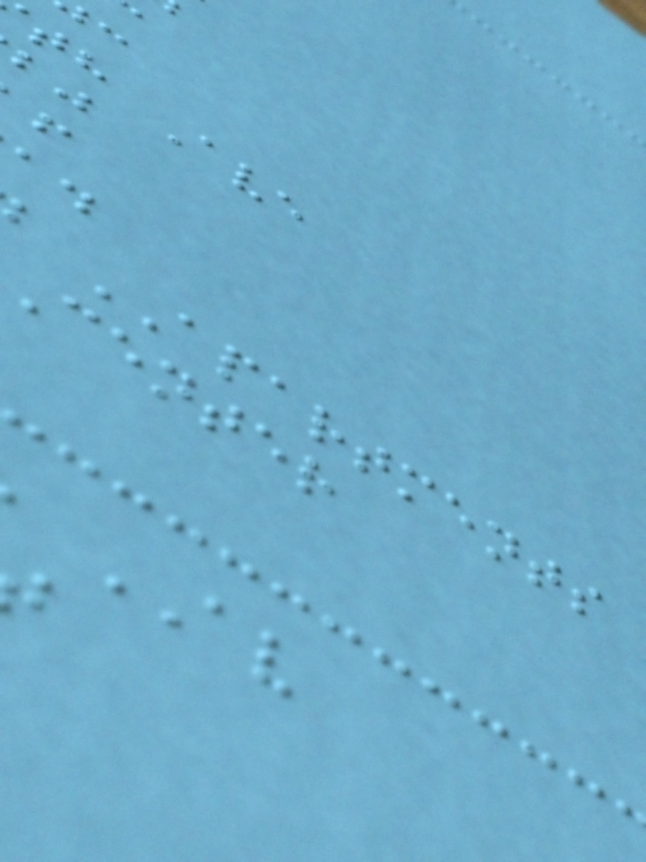th Ave
APARTMENTS
center
AV
